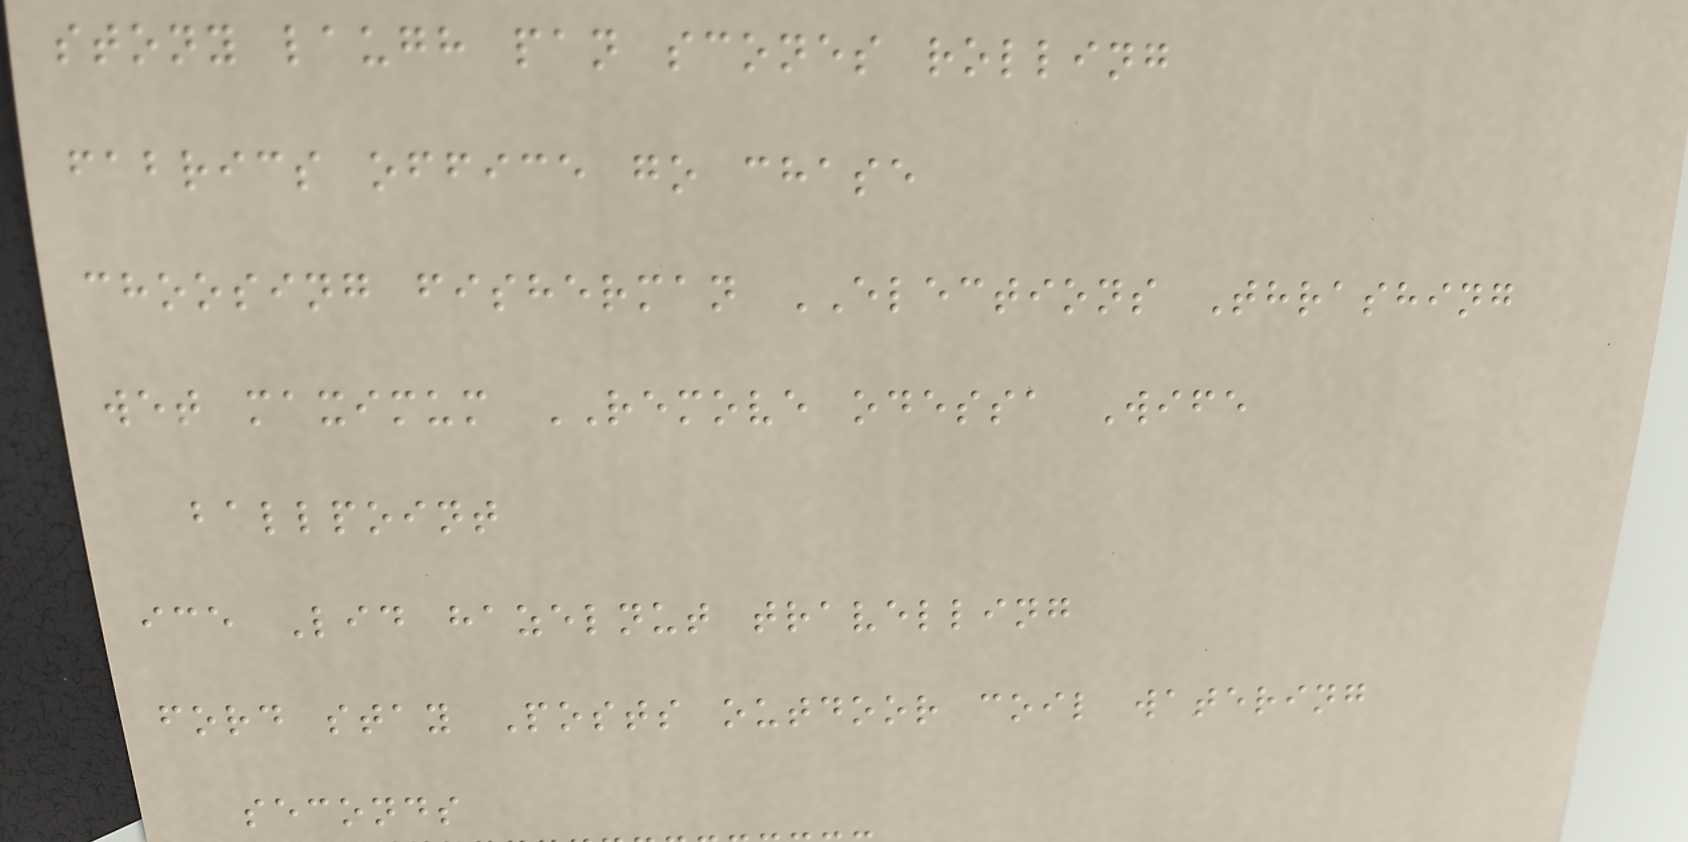stony laugh pan scones rolling
fabrics office go chase
choosing fisherman ELECTIONS Thrashing
wet maximum REMOVE odessa Wife
ballpoint
ice Lid hazelnut travelling
ford stay Posts outdoor coil watering
seconds
